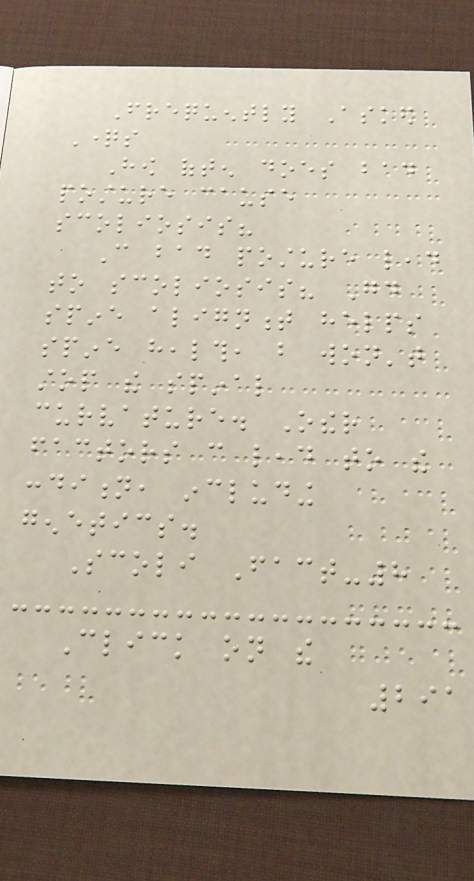Frequently Asked
Questions
How often does bad
posture cause
scoliosis?
Can bad posture lead
to scoliosis? Good
spine alignment helps
spine health, but won't
stop the spinal
curvature. Other
factors can lead to the
condition, including
genetics.
Scoli Fact-8
Click on the
291
